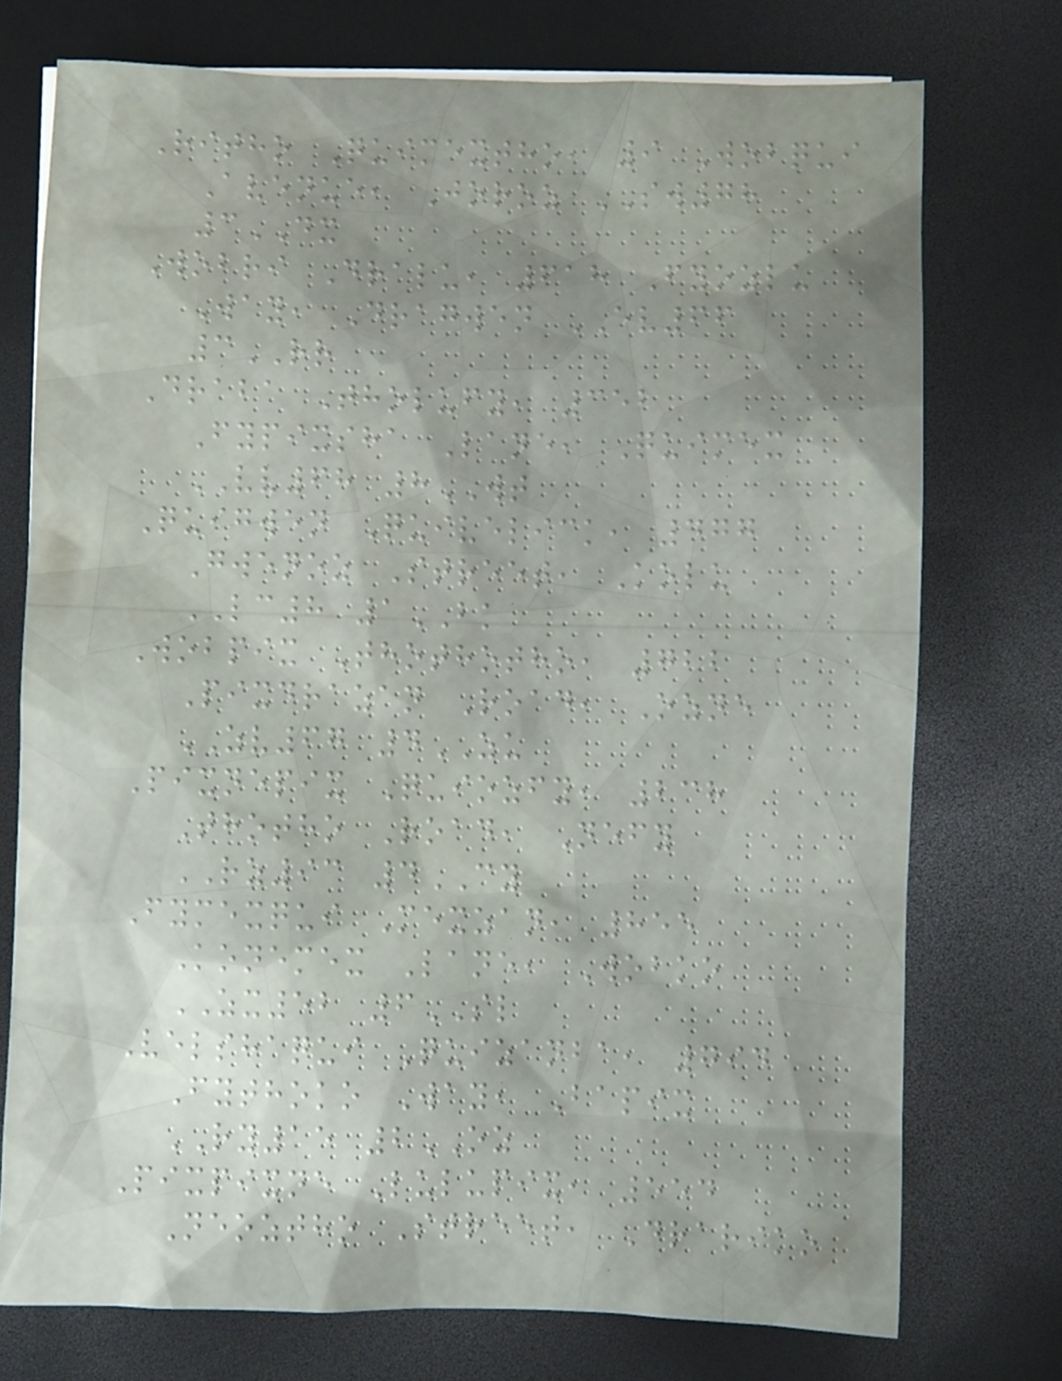Ritho Quimextho, 9 Wobqui
Avenue, Joroz SW78
3DX
Wobri Dralu, 618 Fyozlu
Way, Dragwen EV66
3RR
Draba Tholufy, 352
Fypixsha Lane, Quimex
VV68 8WT
Quigwen Quivelick, 477
Gwenoz Street, Kolu
LC8 1BK
Wobpix Thothotho, 722
Pixdrazan Road, Ozne
ZV67 4ZU
Pixnepix Quiozfy, 238
Thotho Road, Nefy
RZ93 4CY
Fymexqui Mexzan, 855
Konemex Lane, Wobko
ZX52 6SL
Velshaqui Quizanba, 794
Fythoko Way, Bapix
RY15 2OZ
Pixpixne Lulupix, 554
Neoztho Street, Drariko
